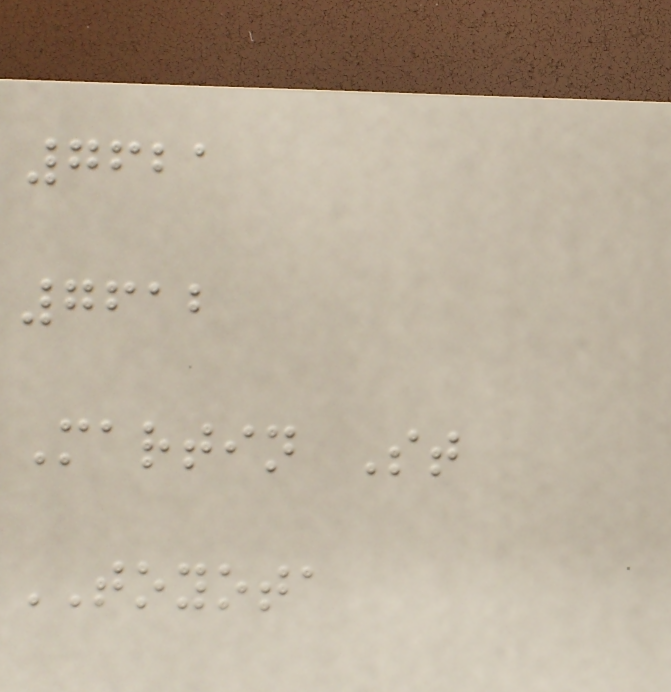7621
7612
Martin St
TOYOTA
